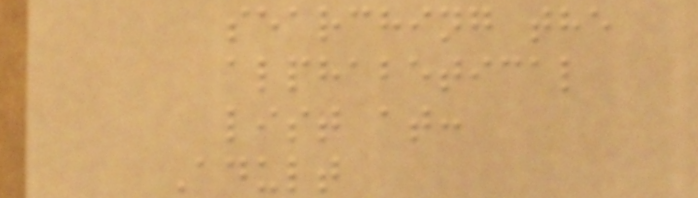searching the
alphabetical
list at:
Adult
